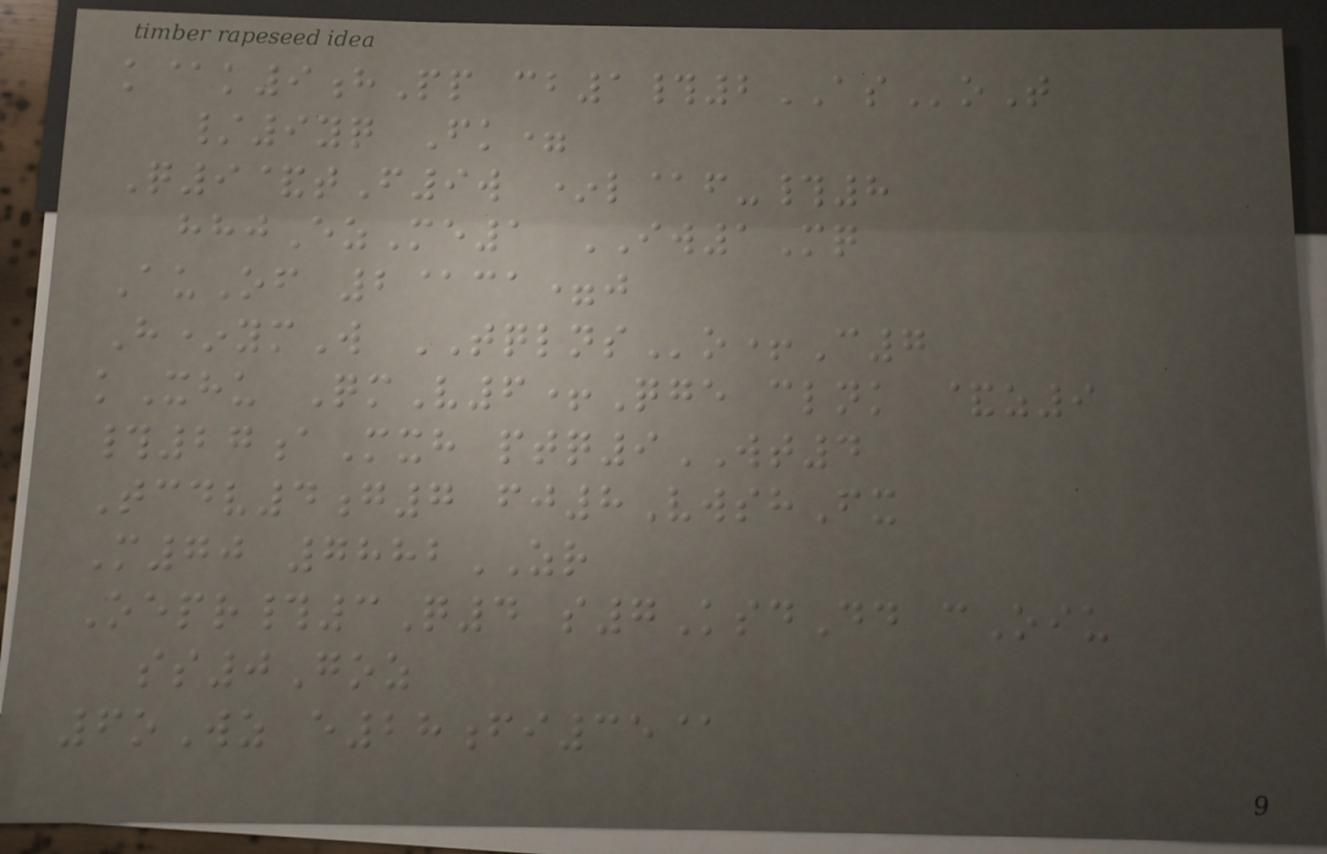k@k9hPp cb1#2ASoT
/9yq Fk=
Q9&tF9w *l@f-#8
hhjEzMe1 IW1Mq
AuOf 2@ca=j
H*ymW TQLNSo+C7
kXhu QmV6+Qge clnk &z9
#27aMxh ptq9WT4
Tcdv4g7 fj8VwshFx
M70 7882ZR
Oepr#3Q4 s7KsdDd cOiu
ss0Goz
6oWz e28fi35@
